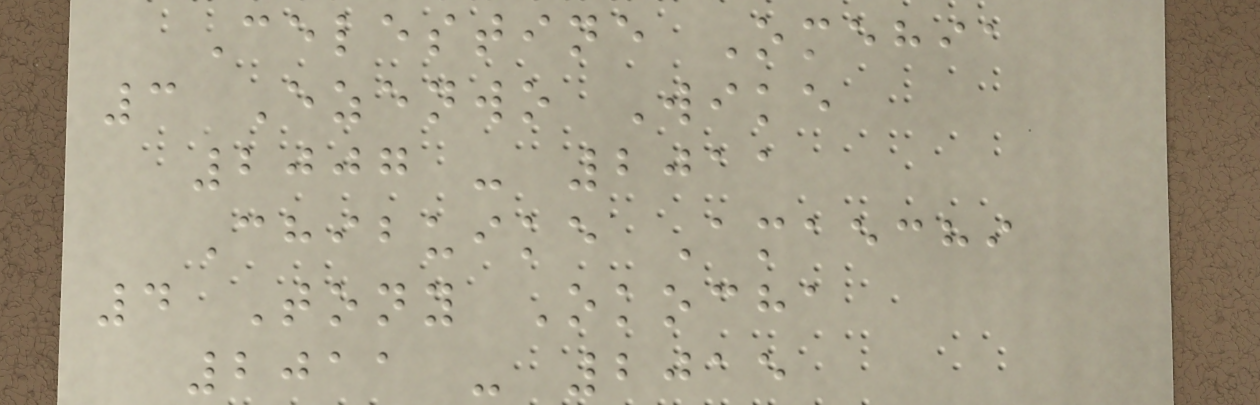Celestine Omehia
3 Ezenwo Wike
2007 - 2011
Chibuike Amaechi
4 Tony Okocha
2011 - 2015
